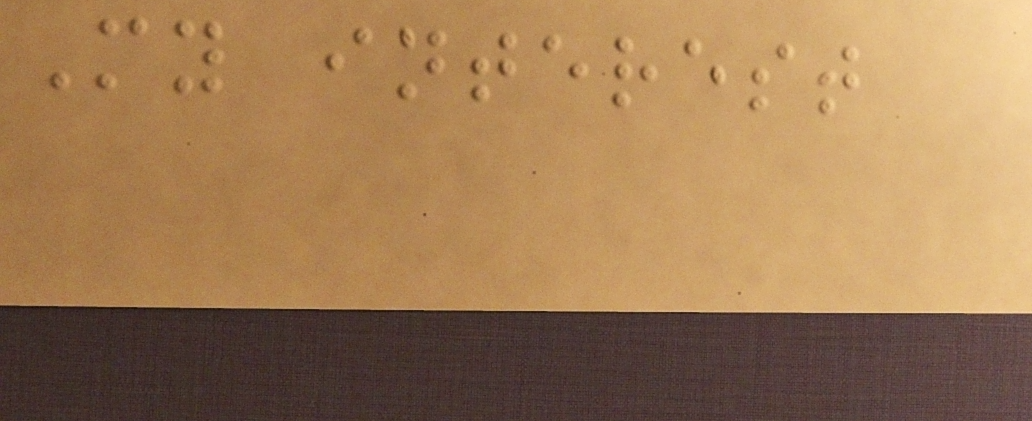My interest
